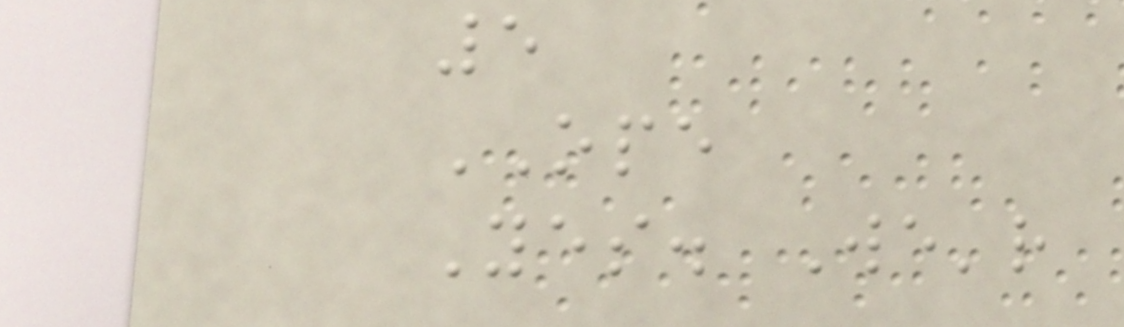5
OPE
Yes. We'r
